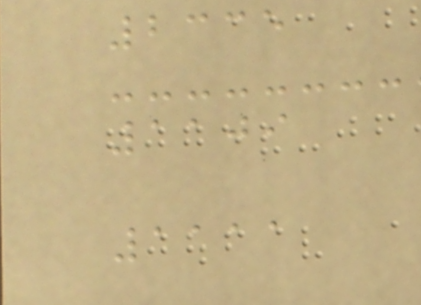2335
1109
1111
